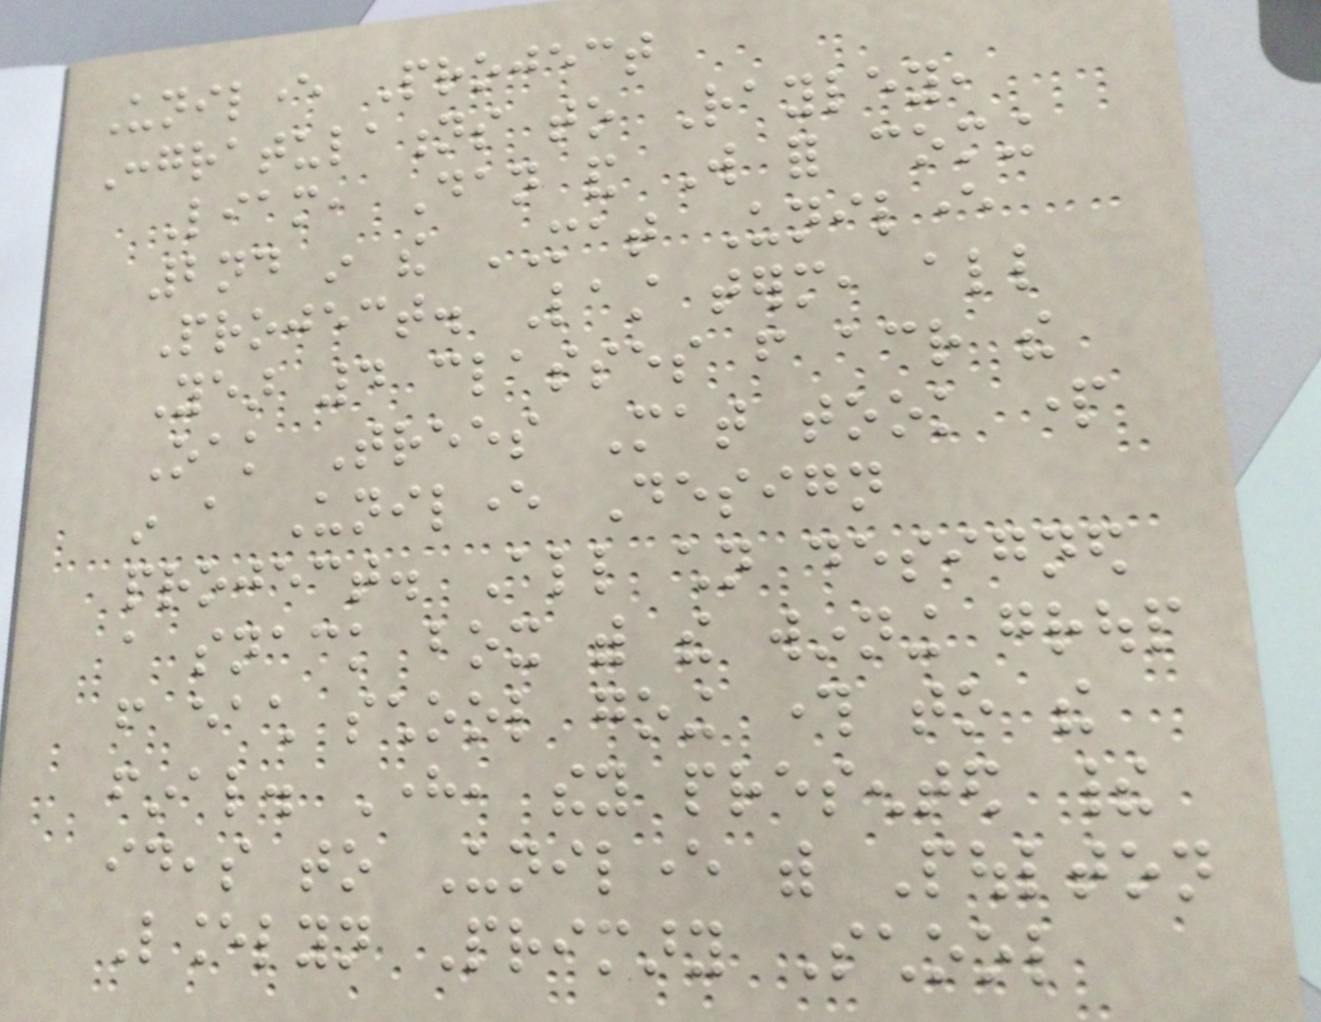Unilever Project
Congratulations to Rayley,
Liam, Dan and Will for coming
2nd in the MAT Unilever
Project. Last term, all
Year 4 classes from across the
Oak Trees Mat took part
in a Unilever Design
project. All children designed
a snack box with the winning group
from each school going through to the
final. Here, they presented their
ideas to Unilever with Poulton
Lancelyn Primary School
